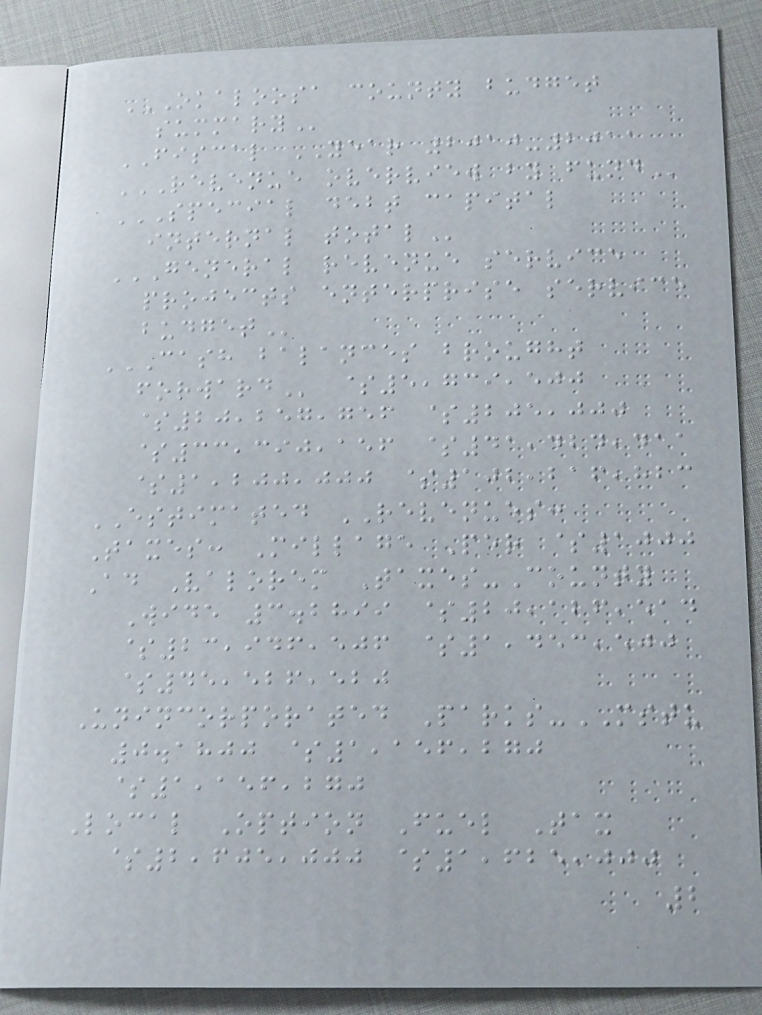OKALOOSA COUNTY BUDGET
SUMMARY
FISCAL YEAR 2010-2011
REVENUE OVERVIEW BY FUND
SPECIAL DEBT CAPITAL
INTERNAL TOTAL
GENERAL REVENUE SERVICE
PROJECTS ENTERPRISE SERVICE
BUDGET
CASH BALANCES BROUGHT
FORWARD $5,739,500
$20,257,756 $205,000
$33,390,156 $41,424,411
$1,200,000 $102,216,823
ESTIMATED REVENUES:
Taxes: Millage Per $1000
Ad Valorem Taxes-County
Wide 3.2899 $20,126,514
$23,946,506 $1,453,500
$45,526,520
Unincorporated Parks-MSTU
0.1800 $1,156,270
$1,156,270
Local Option Fuel Tax
$2,605,000 $1,625,000
2
